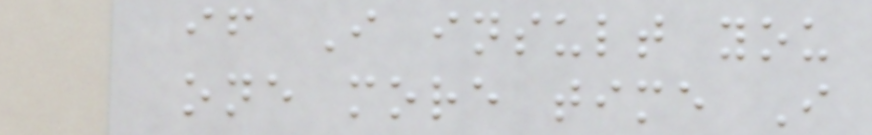if I insult you
one more time I
